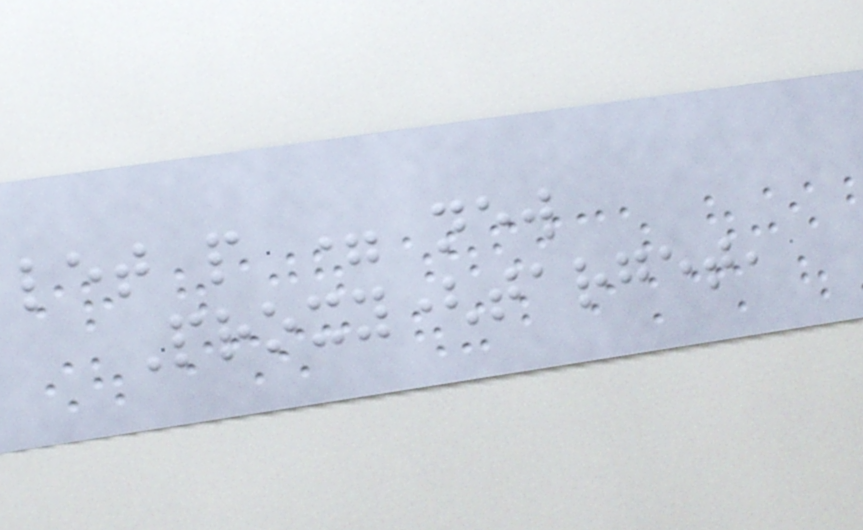let p = new
Proxy(target,
